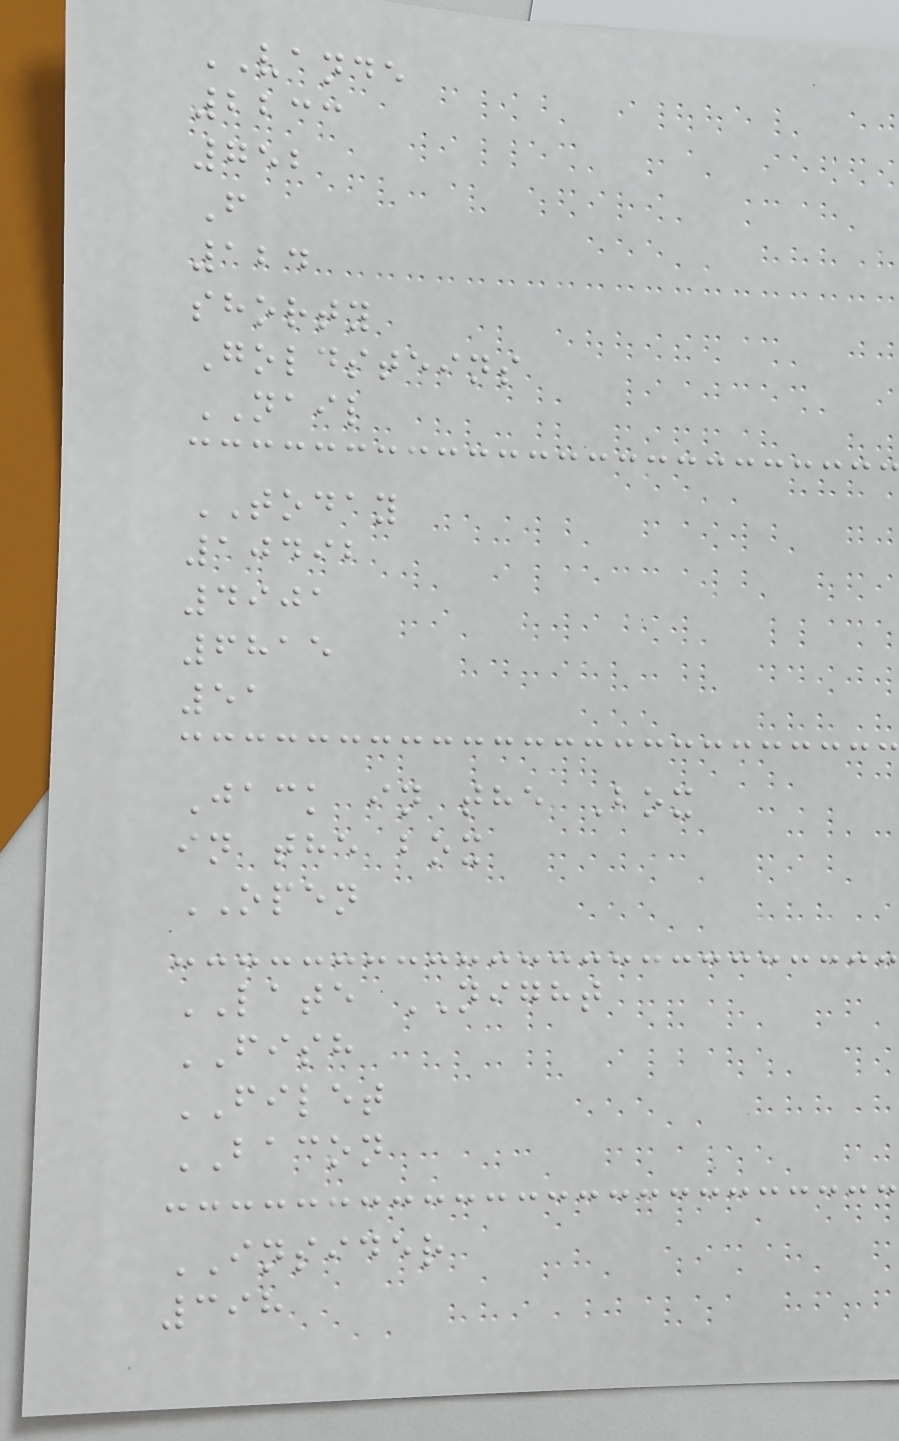VANDE
2233
752
F
124
shorty
Goldsteins
NAIL
TODAY
10492
4901
6815
51
Jack in the Box
in the box
OPEN
LATE NIGHT
FISH
FILET
BACON
INSIDER
398
